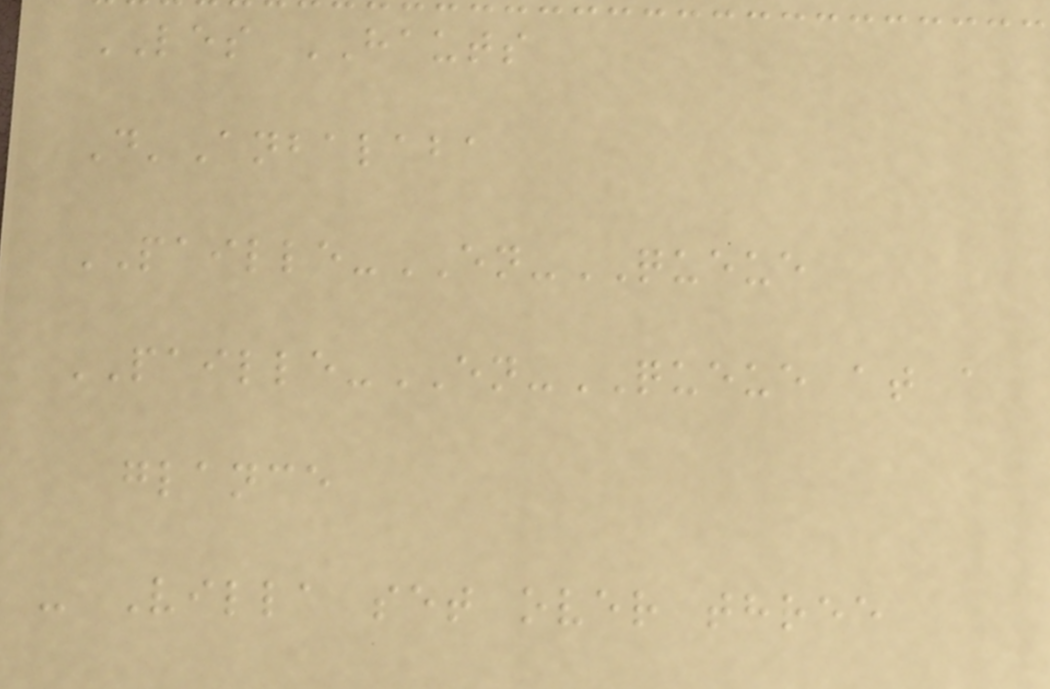LES HAUTS
D'Anbalaba
PAILLE-EN-QUEUE
PAILLE-EN-QUEUE at a
glance
- Villa set over three
